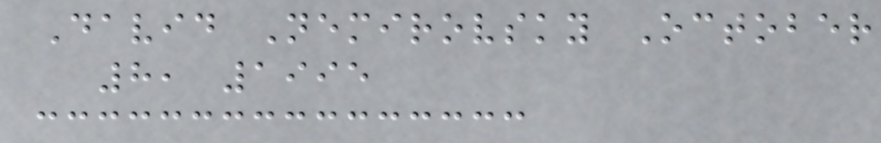David Nemirovsky October
8, 1995
